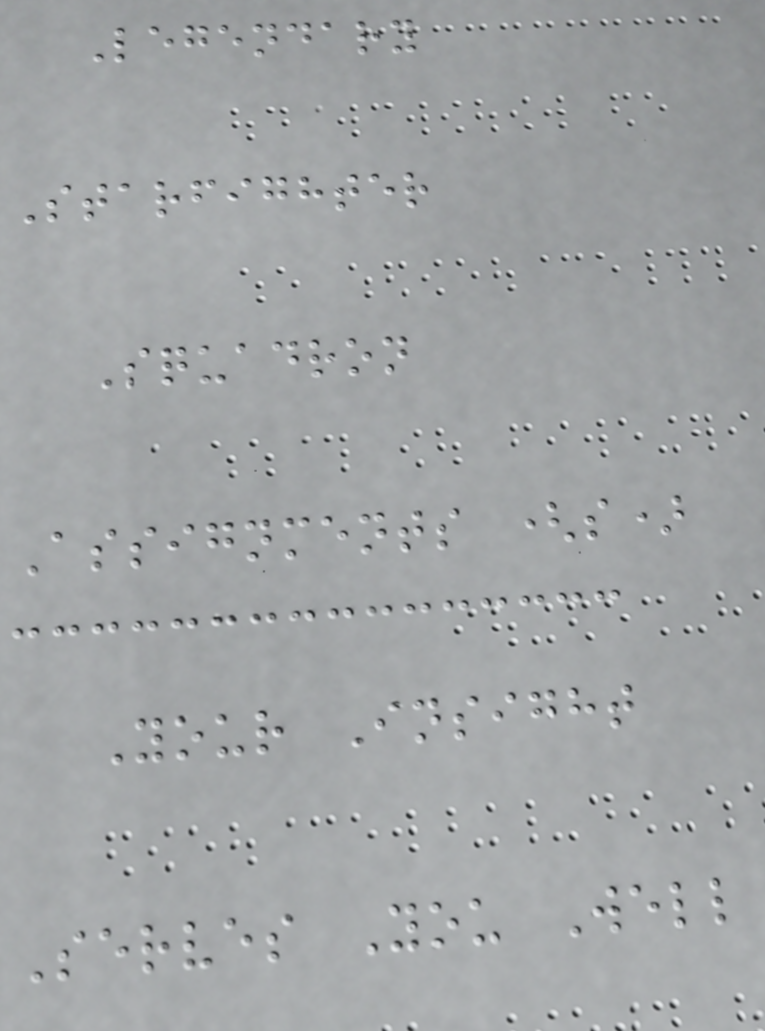Legendary
Starfighter
Squadron
Assignments (s)
Your Insight
Serves You Well
